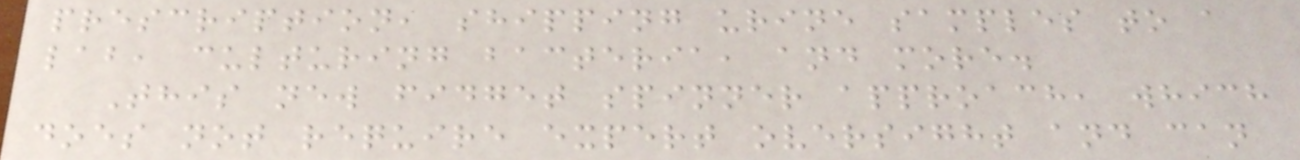prescription, shipping urine samples to a
lab, culturing bacteria, and more.
This new fidget spinner approach, which
does not require expert oversight and can
